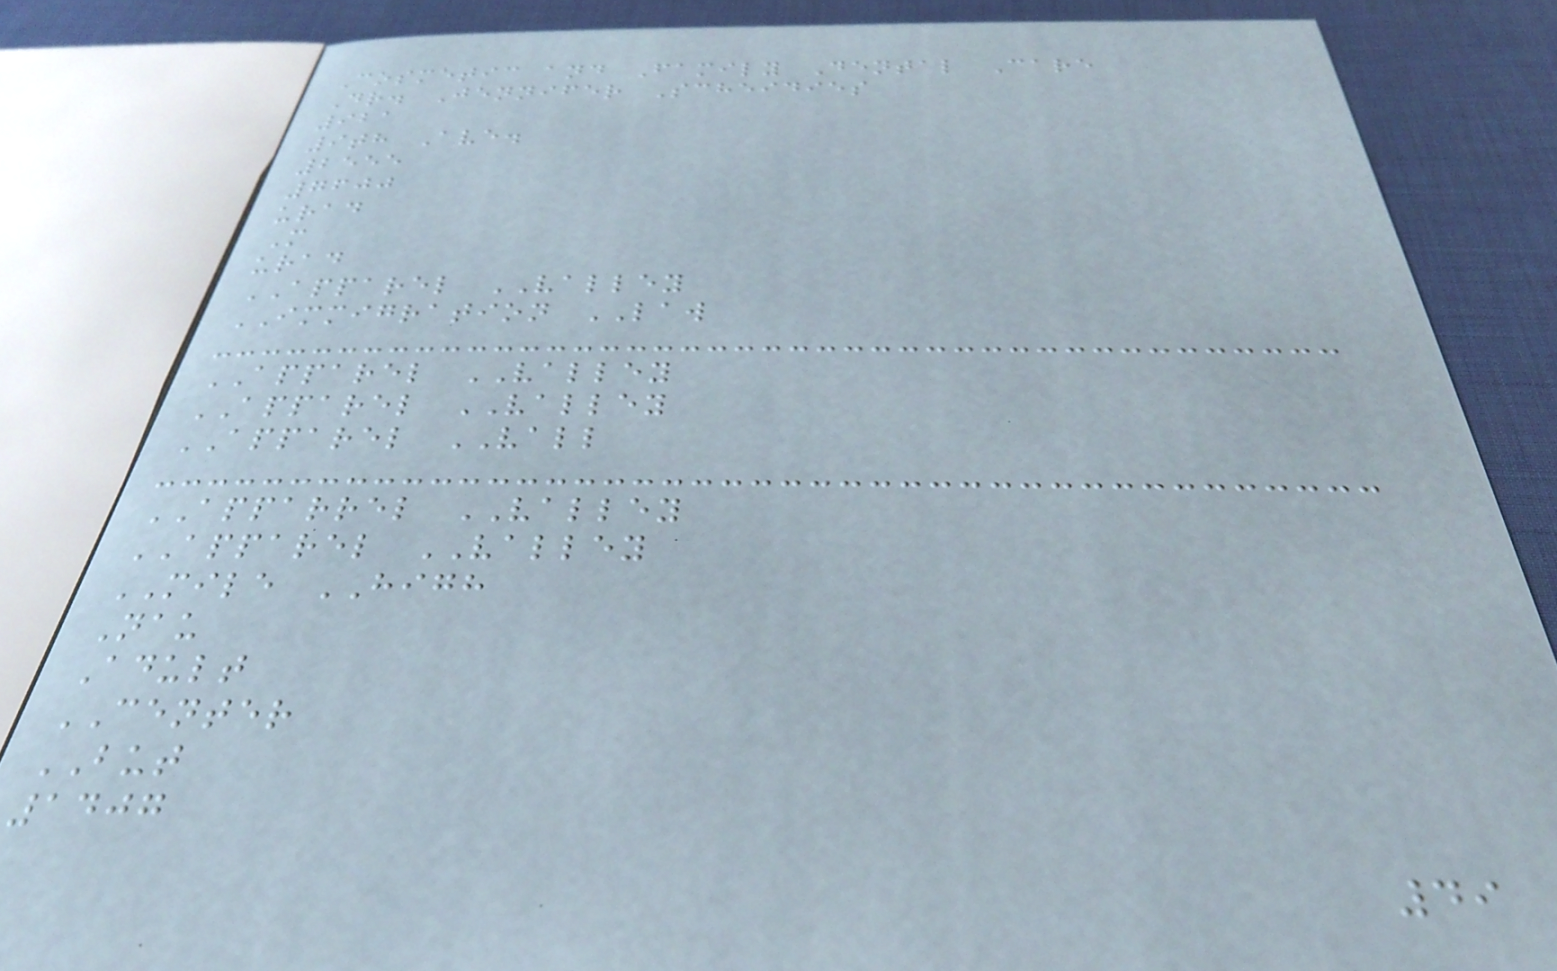Cosmetic and Family Dental Care
Dr. Jennifer Scheidies
921
9th Ave.
2555
7600
urad
M
urad
APPAREL VALLEY
IMMIGRATION LAW
APPAREL VALLEY
APPAREL VALLEY
APPAREL VALL
APPARREL VALLEY
APPAREL VALLEY
MILE HIGH
Nau
Adult
CENTER
BUT
1407
49
